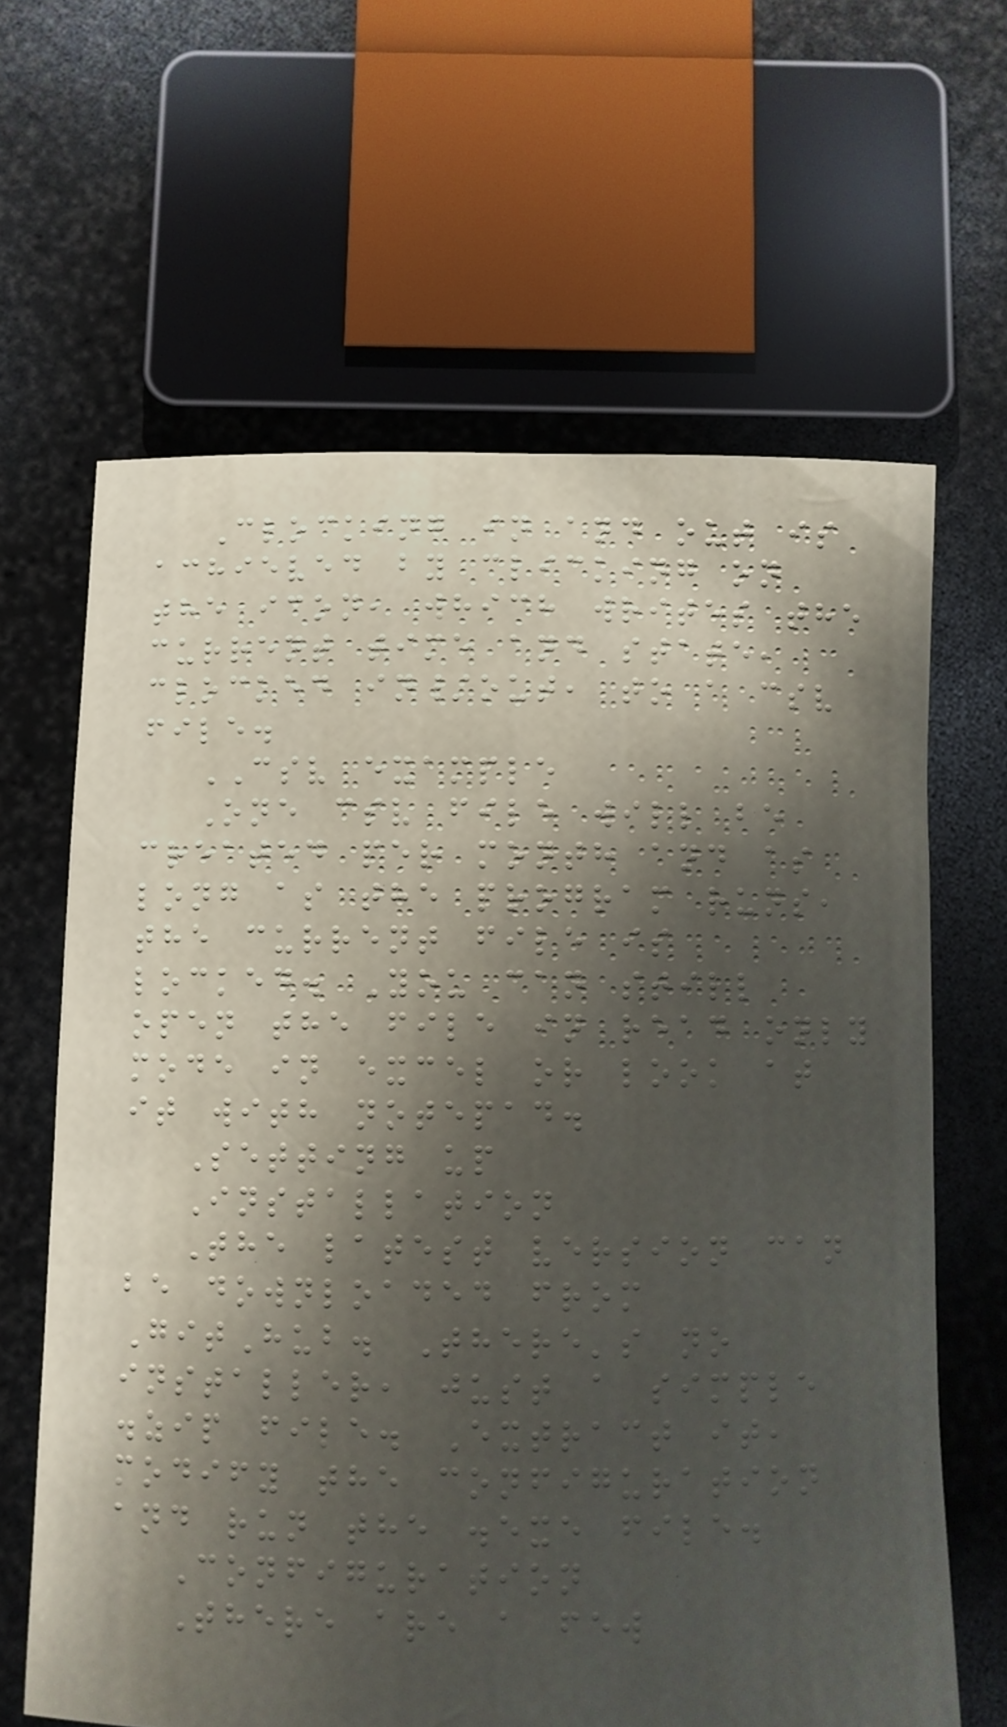Clocking in and out is
achieved by clicking on
the icon, which writes the
current time and state,
clocked in/out, to a csv
file.
CSV example
One csv file will be
created per month and as
long as the program runs,
the current file is
locked. You can still
open the file in read only
mode in excel or look at
it with notepad.
Setting up
Installation
The latest version can
be downloaded from
GitHub. There's no
installer, just a simple
.zip file. Extract it,
modify the configuration
and run the .exe file.
Configuration
There are a few
